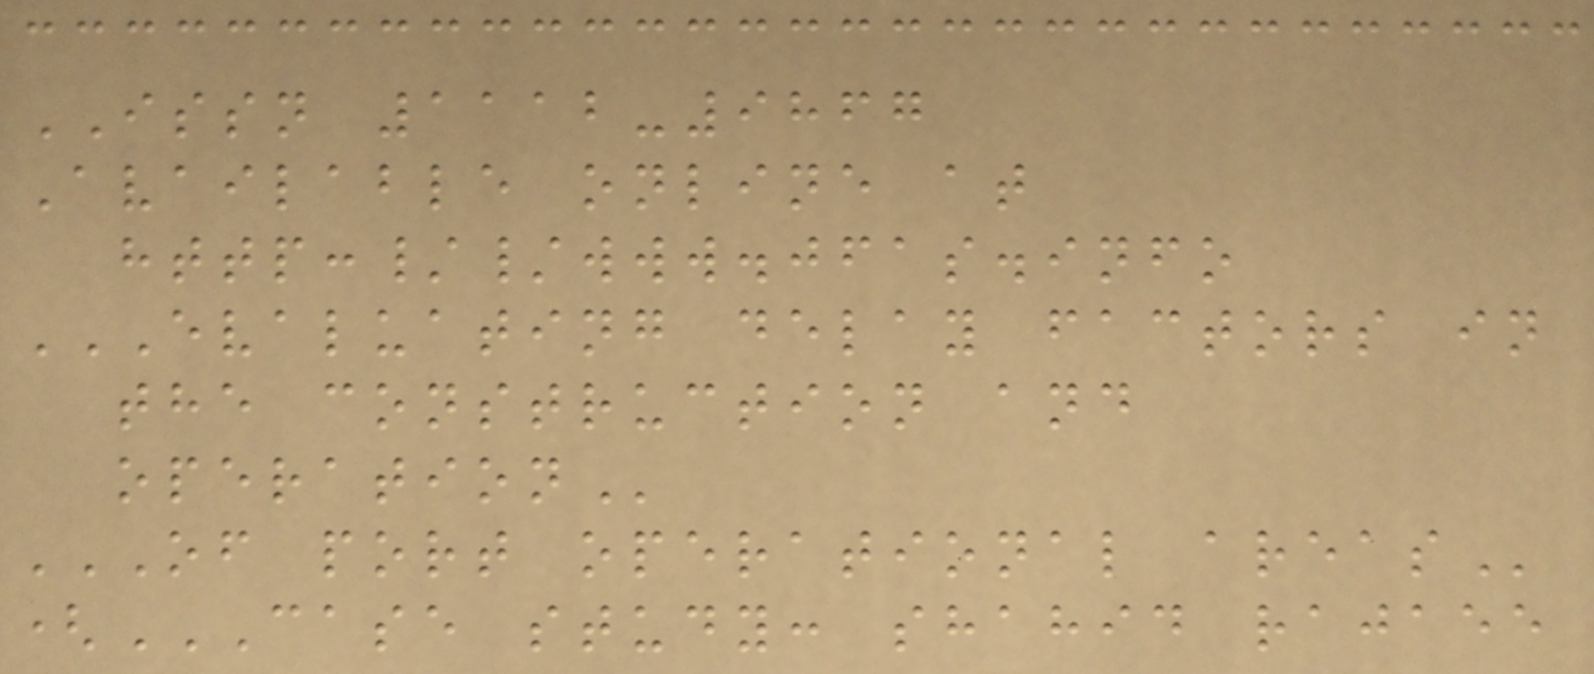ISSN 1112-9867
Available online at
http://www.jfas.info
EVALUATING DELAY FACTORS IN
THE CONSTRUCTION AND
OPERATION
OF PORT OPERATIONAL AREAS
(CASE STUDY: SHAHID RAJAEE
